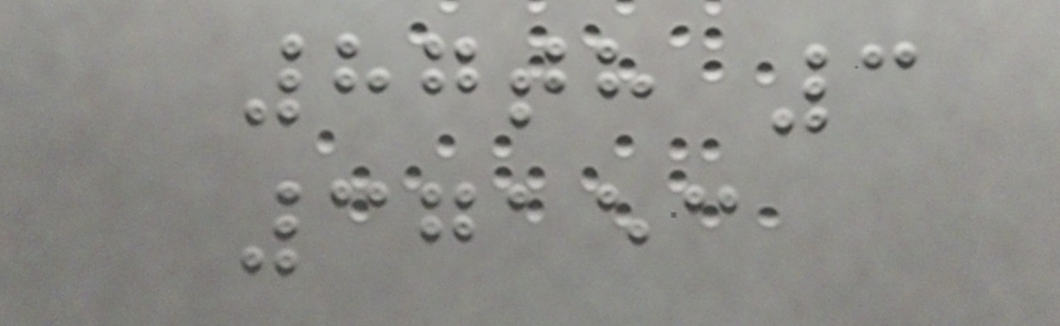87th 3
37153
